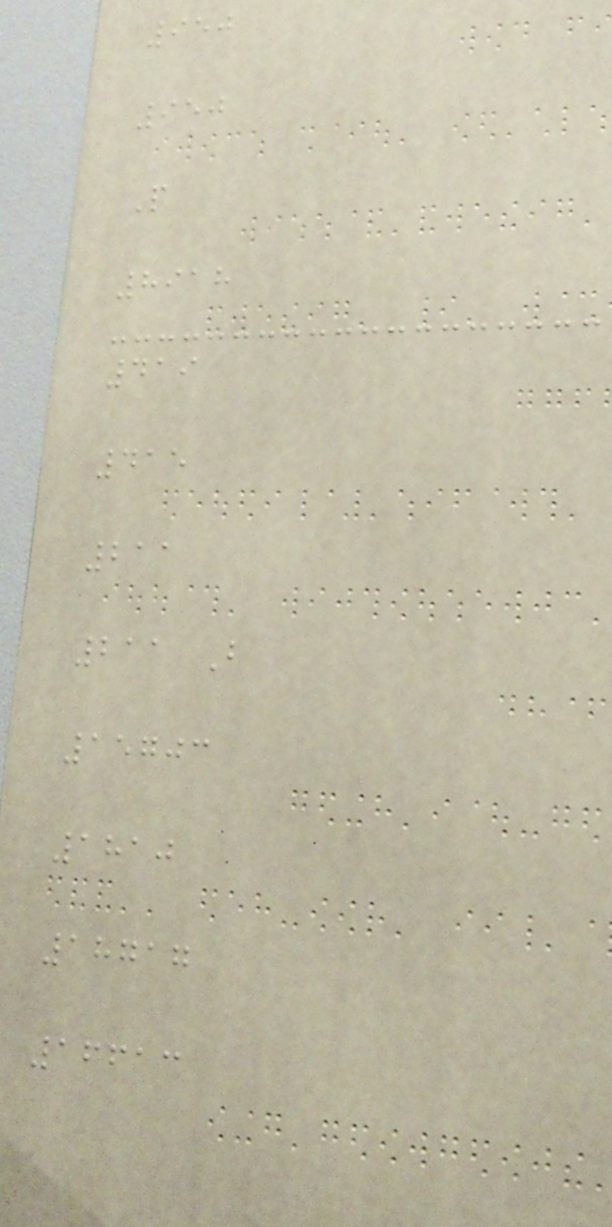950
950
P
8918
419
415
211
211 B
15703
1810
18717
16613
